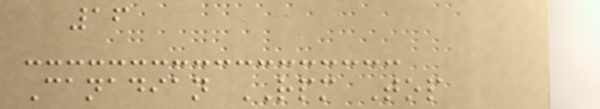16
Canadian RPM Top
